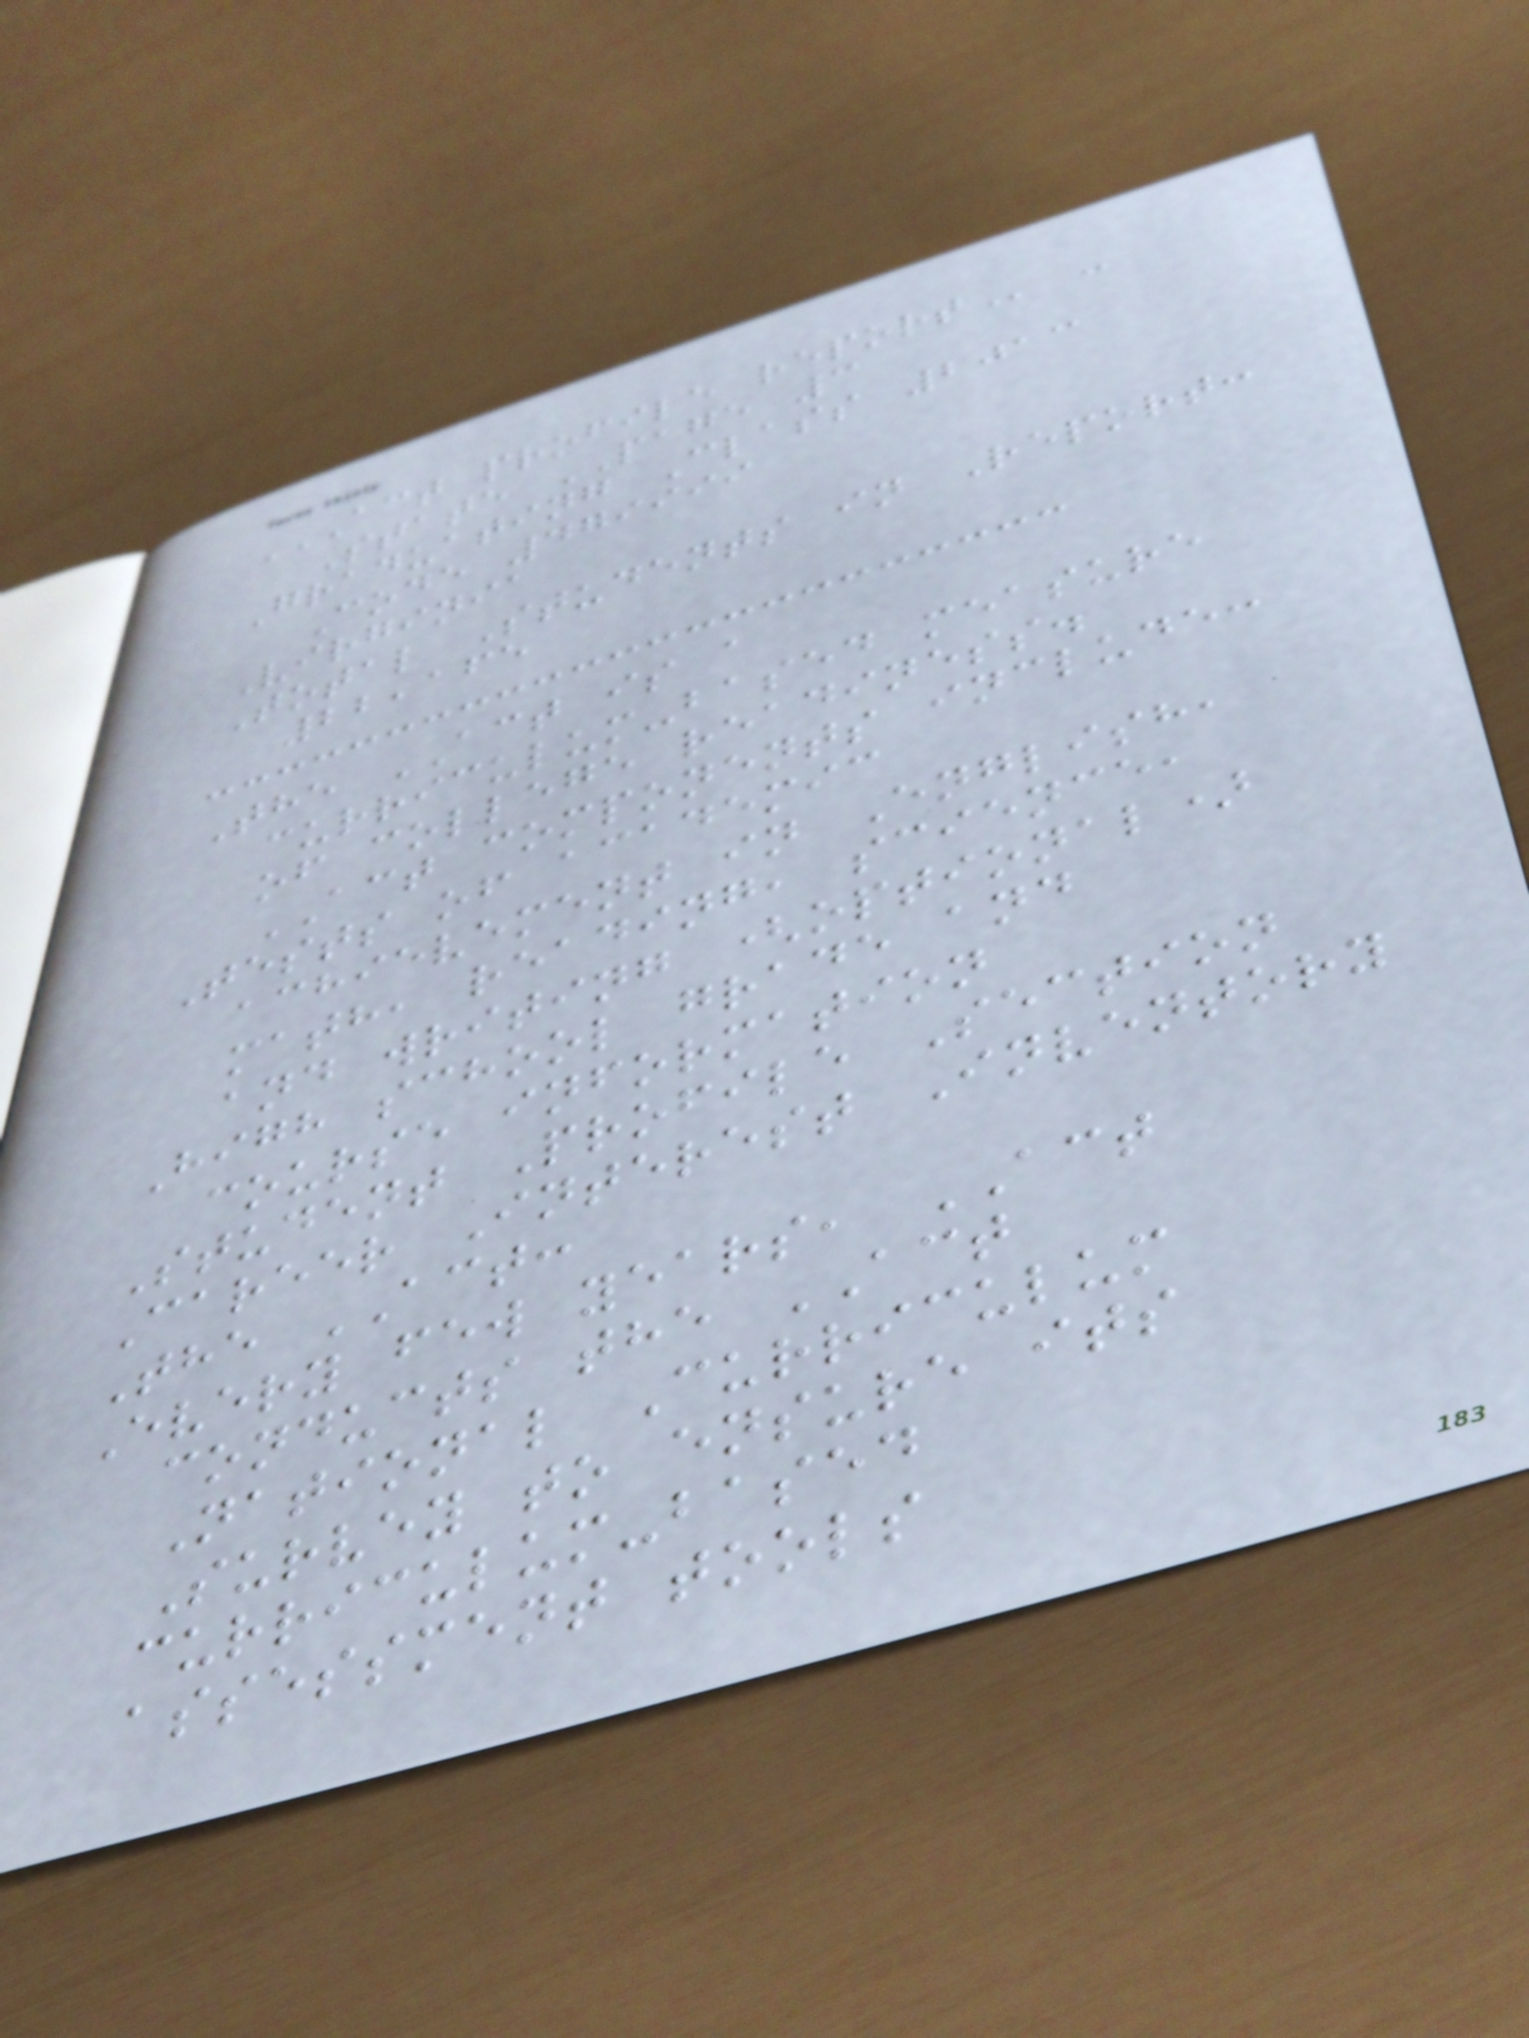ACT PROFILE REPORT -
State PAGE 3
Graduating Class 2013
Code 479999
Virginia
Total Students in Report:
22,165
The ACT is a
curriculum-based measure
of college readiness.
ACT components include:
Tests of academic
achievement in English,
math, reading, science,
and writing (optional)
High school grade and
course information
Student Profile Section
Career Interest Inventory
The ACT:
Every few years, ACT
conducts the ACT
National Curriculum
Survey to ensure its
curriculum-based
assessment tools
